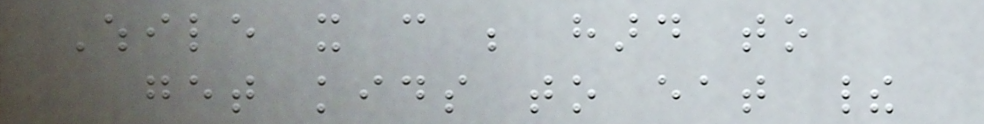While it can be hard to
get kids to eat their
